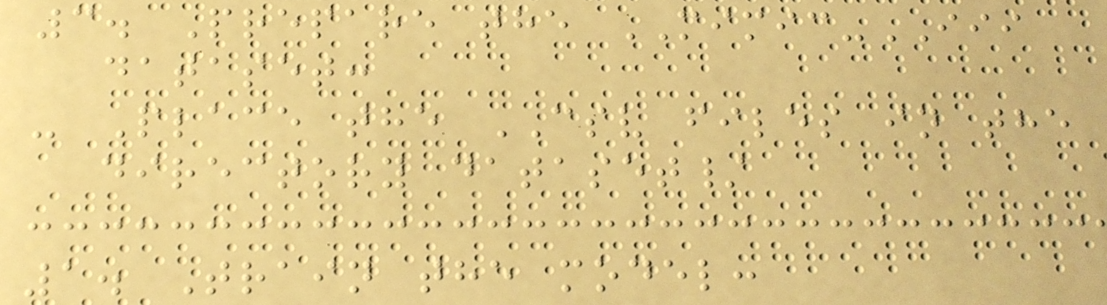3. Prepare the MIMIC-III
dataset:
- Place the CSV files in the
directory dataset/
1. Train the model:
